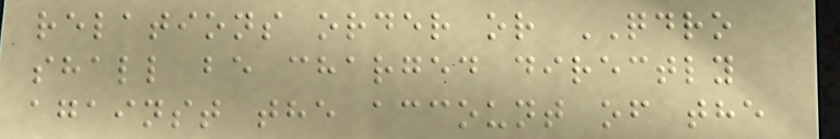relations order or QDRO
shall be charged directly
against the account of the
